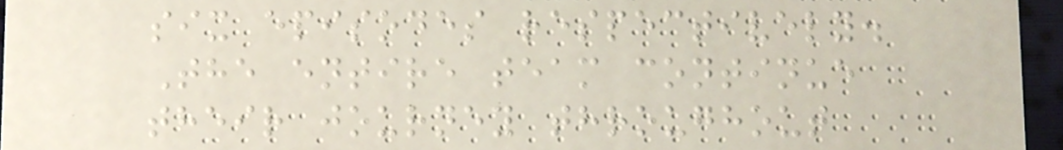six episodes respectively.
The entire team continue
their journey throughout
